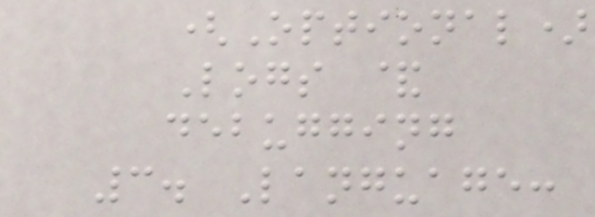(Optional)
Logs &
debugging
3. Language:
